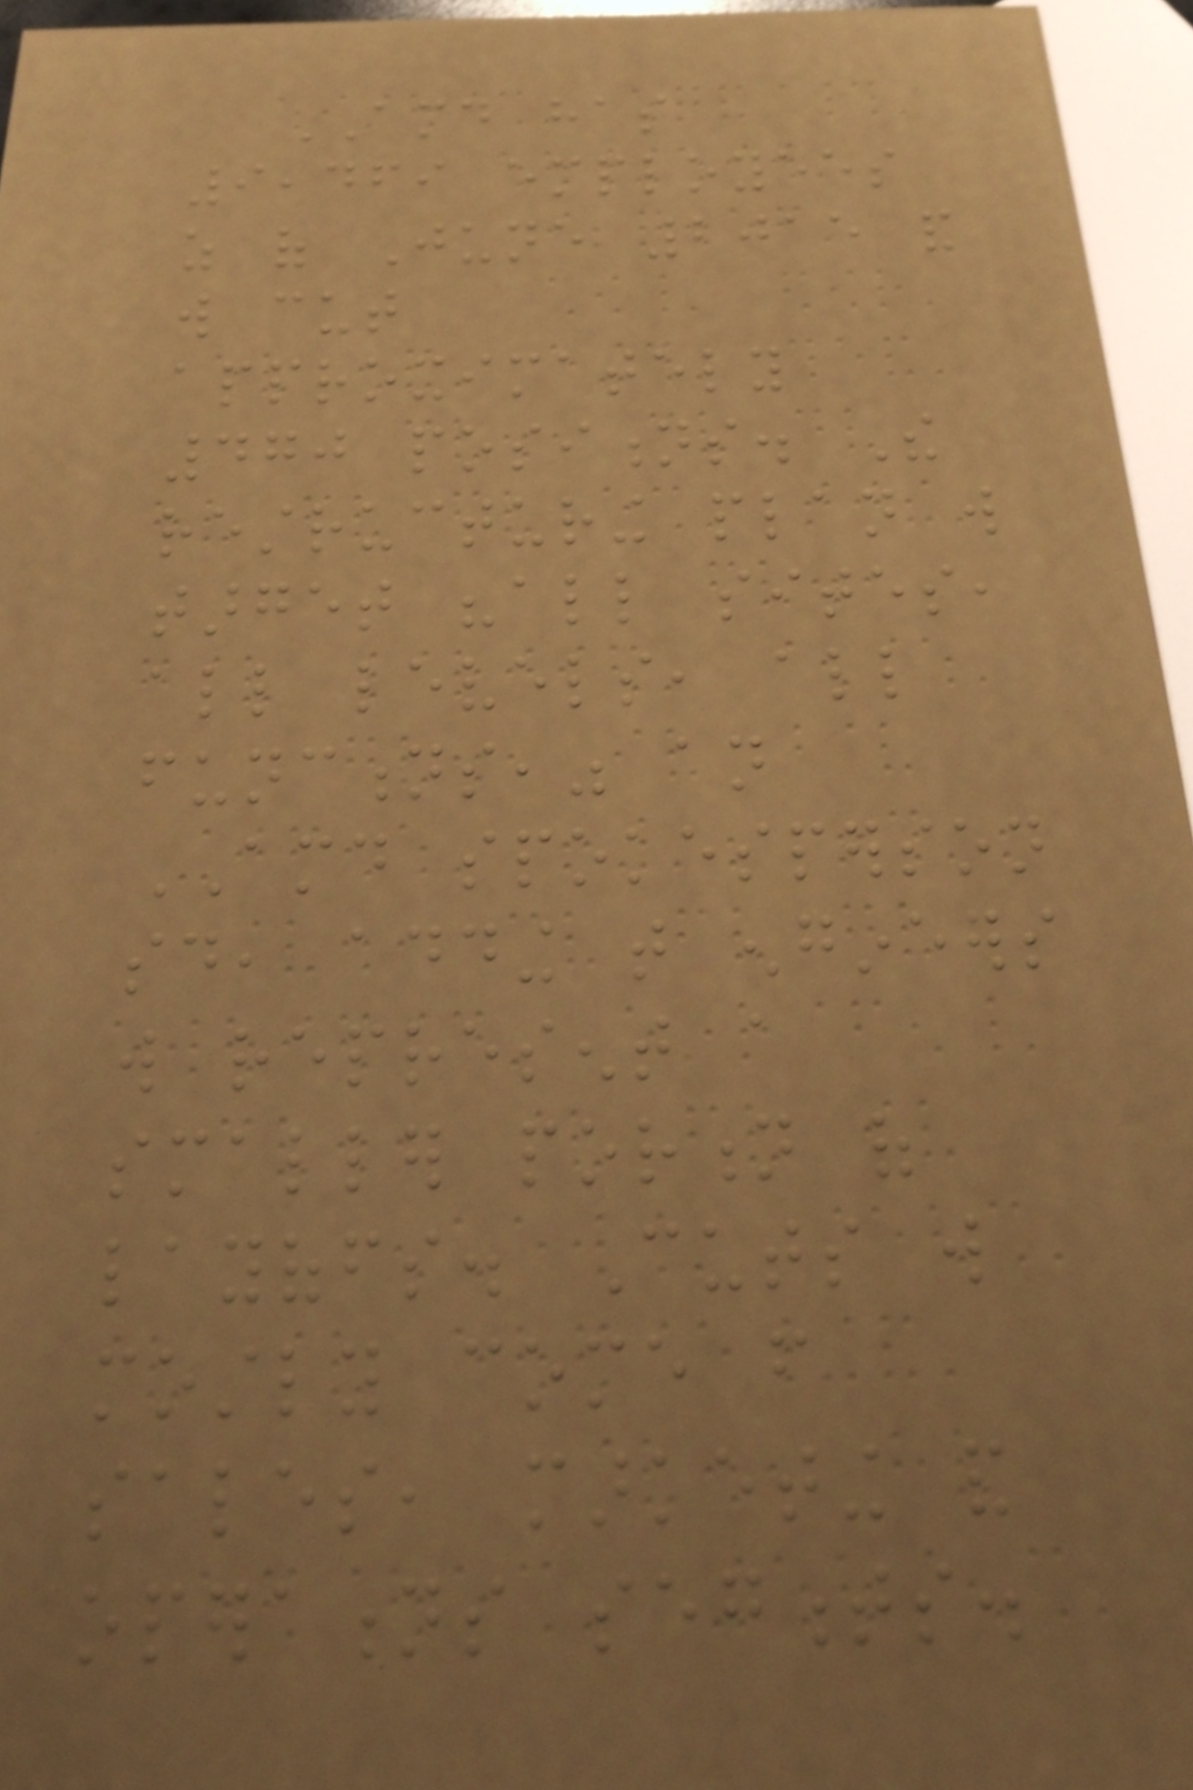AMD has
9,469 employees
as of June 2015 and
will cut
approximately
470 positions. The
restructuring plan will
target "all sites,
all levels, all
functions," an
AMD spokesperson
said, adding that engineers
will represent a
smaller portion of
layoffs. Cuts will
mostly come from
sales, marketing and
operations segments.
